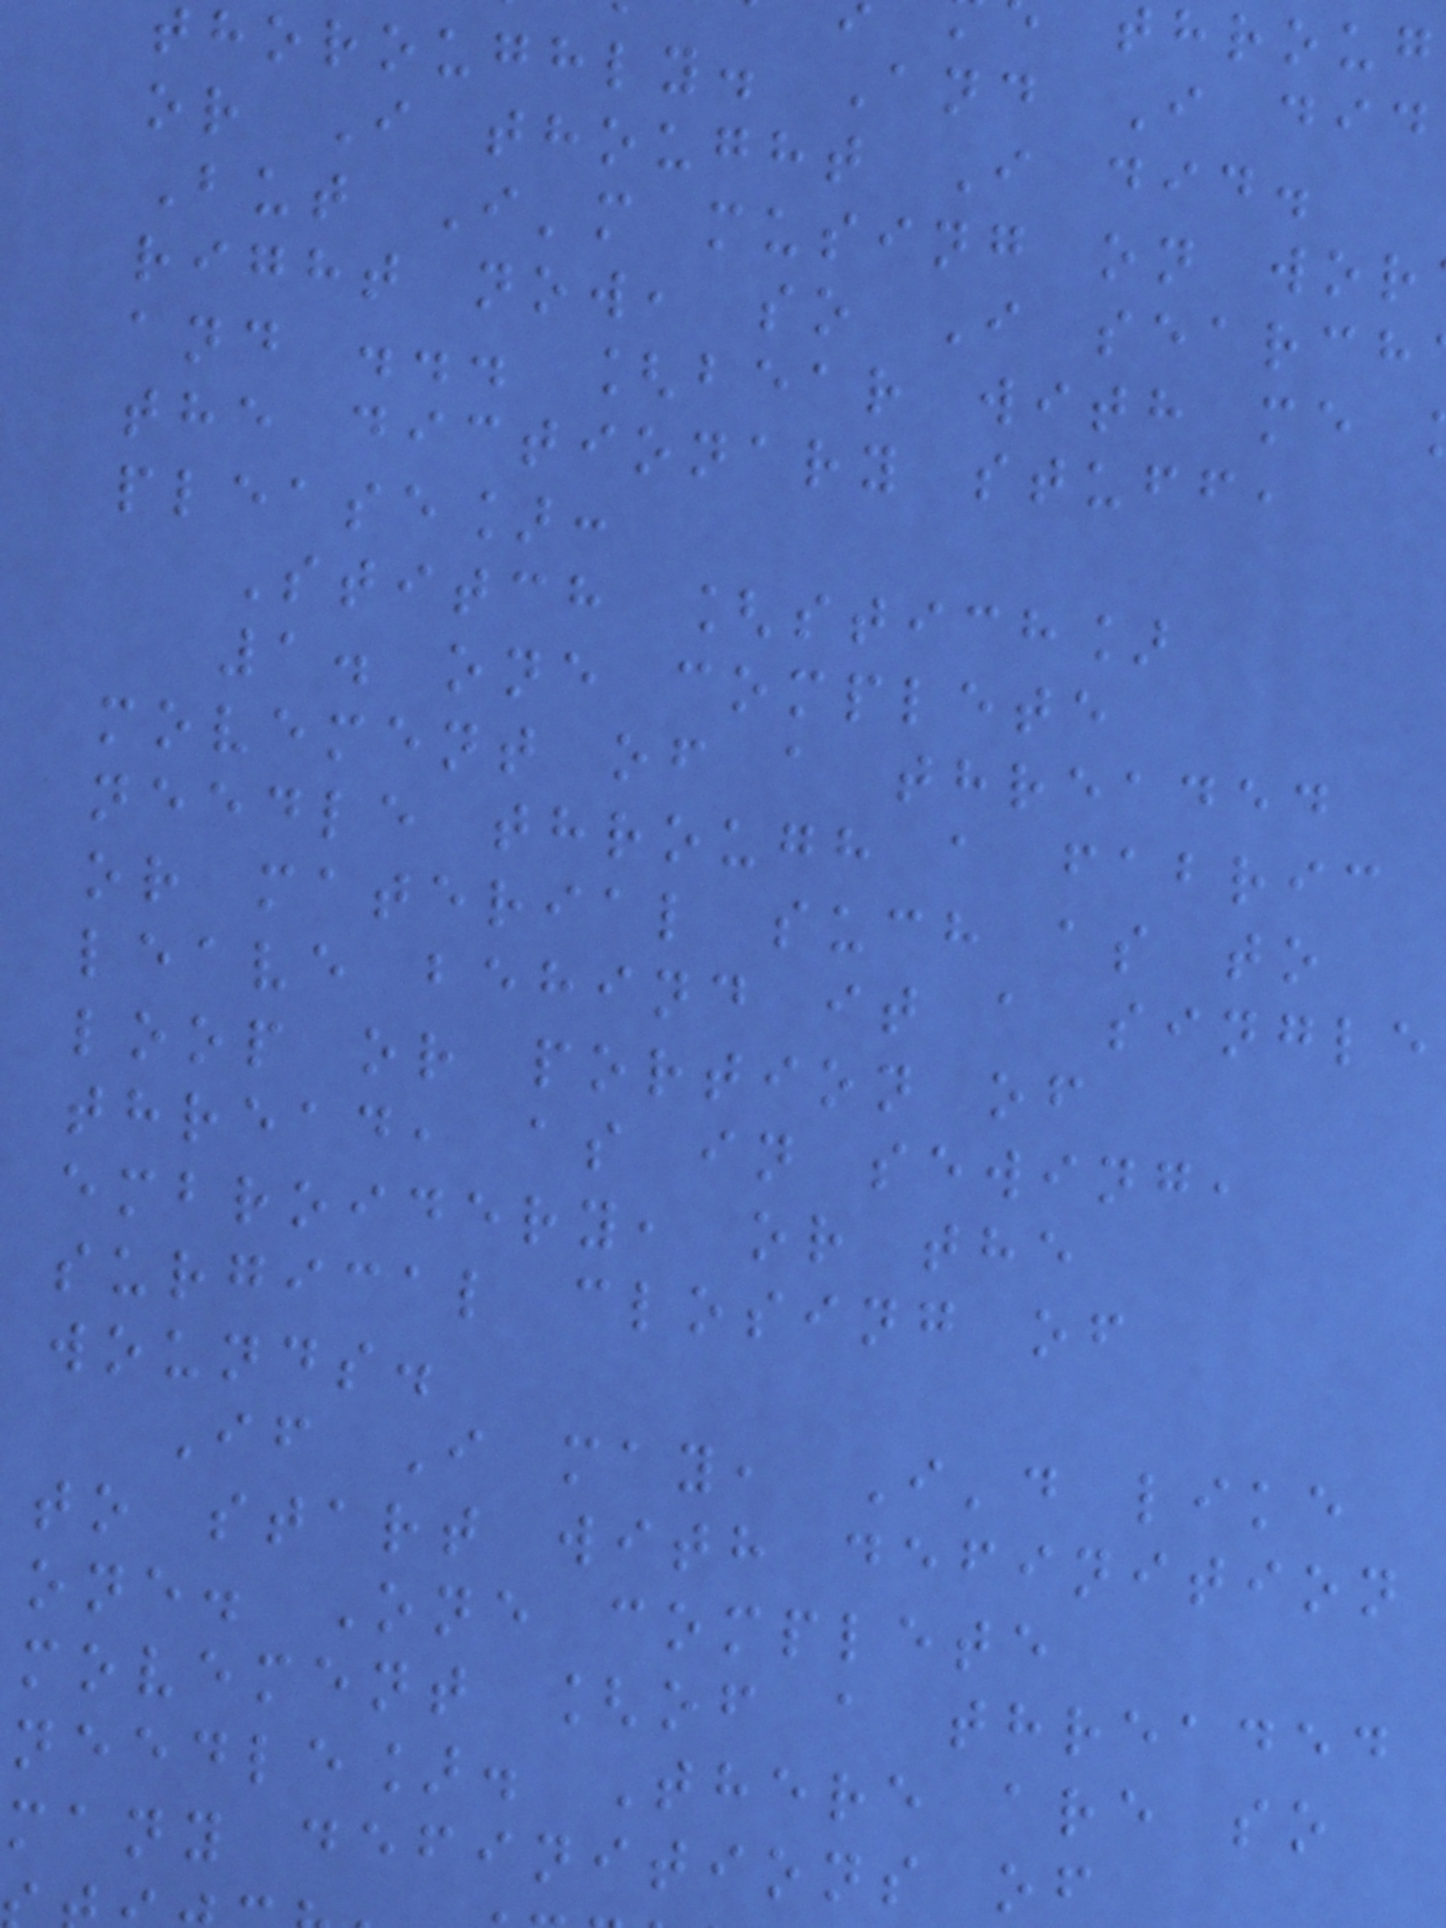throug
thoroughly. And I did
or I thought I did.
But I'm musing on wor
right now, so I search
and ... [bear with me
the dictionary stuff,
please]:
Stitch [stich]
1. one complete
movement of a threaded
needle through a fabric
or material such as to
leave behind it a single
loop or portion of
thread, as in sewing,
embroidery, or the
surgical closing of
wounds.
If I may, I'd like
to start with definition
one. One complete
movement [of a threaded
needle]. There are so
many definitions of
